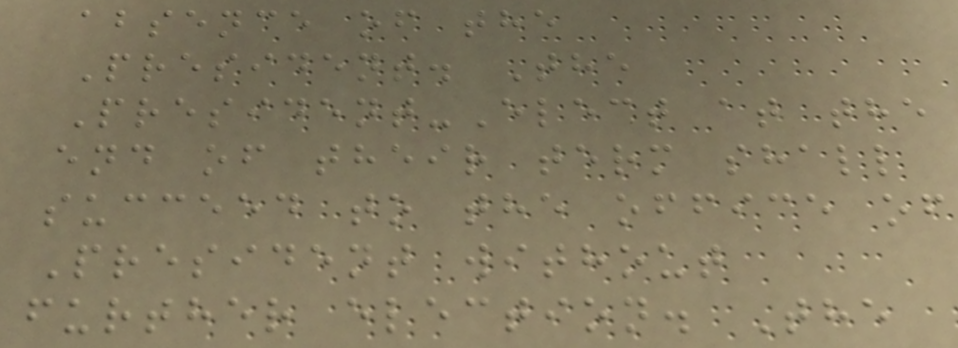absence of the
President. The
President-Elect at the
end of their term shall
succeed to the office of
President without
further election. The
